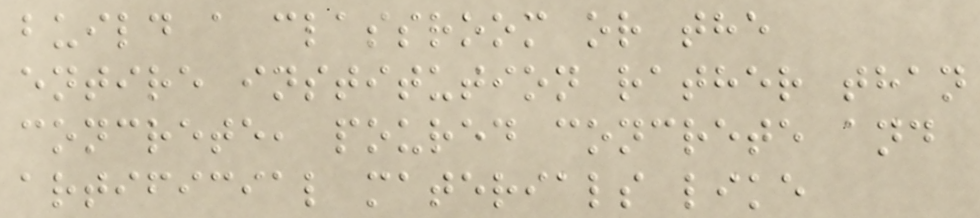build a classroom or the
entire institution rather than
concrete, poured concrete and
artificial materials like
